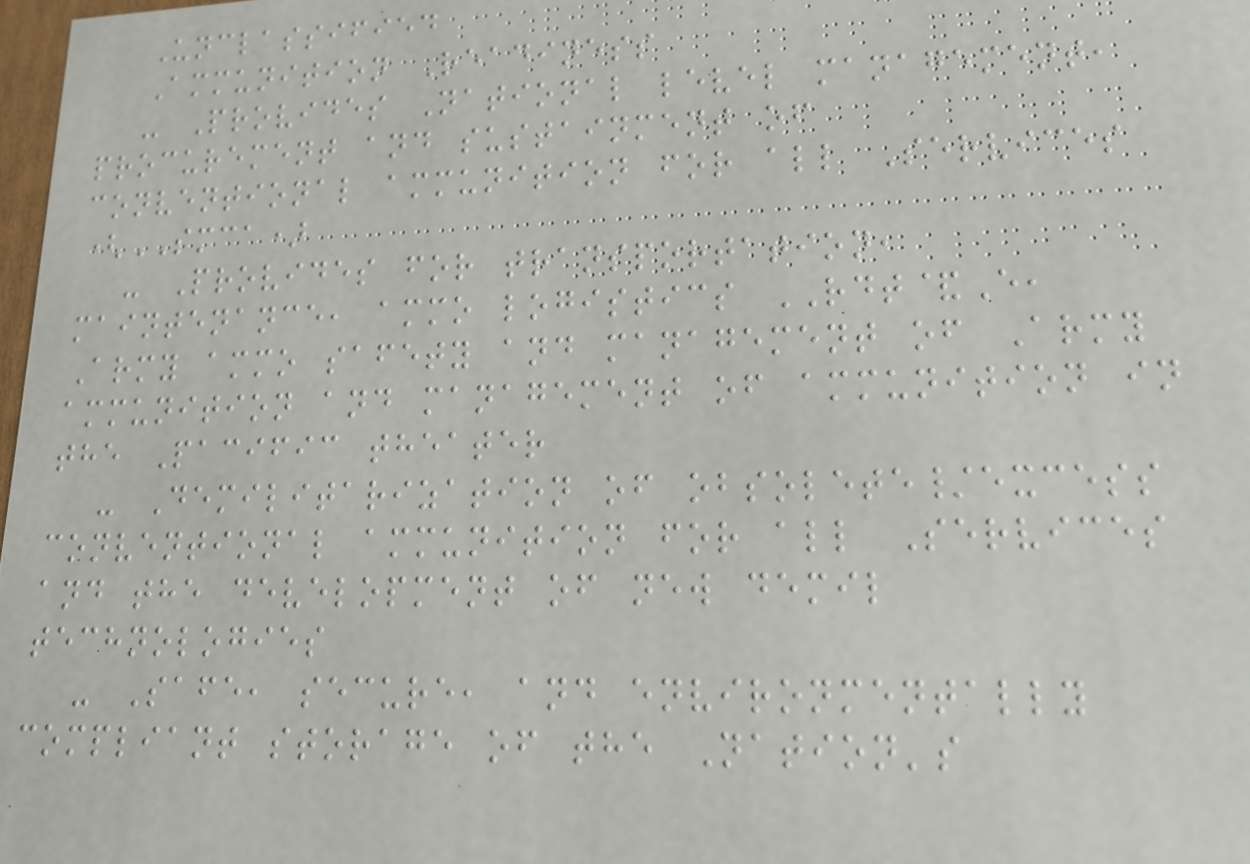Unclassified
Ammunition Readiness
- Provides National level management,
procurement and sustainment of
conventional ammunition for all Services
(SMCA)
- Provides for transportation,
maintenance, ammo logistics RDT&E,
Army ammo safety and management of Army
ammunition and management of ammunition in
the Pacific theater
- Demilitarization of obsolete/excess
conventional ammunition for all Services
and the development of new demil
technologies
- Safe, secure, and environmentally
compliant storage of the Nation's
